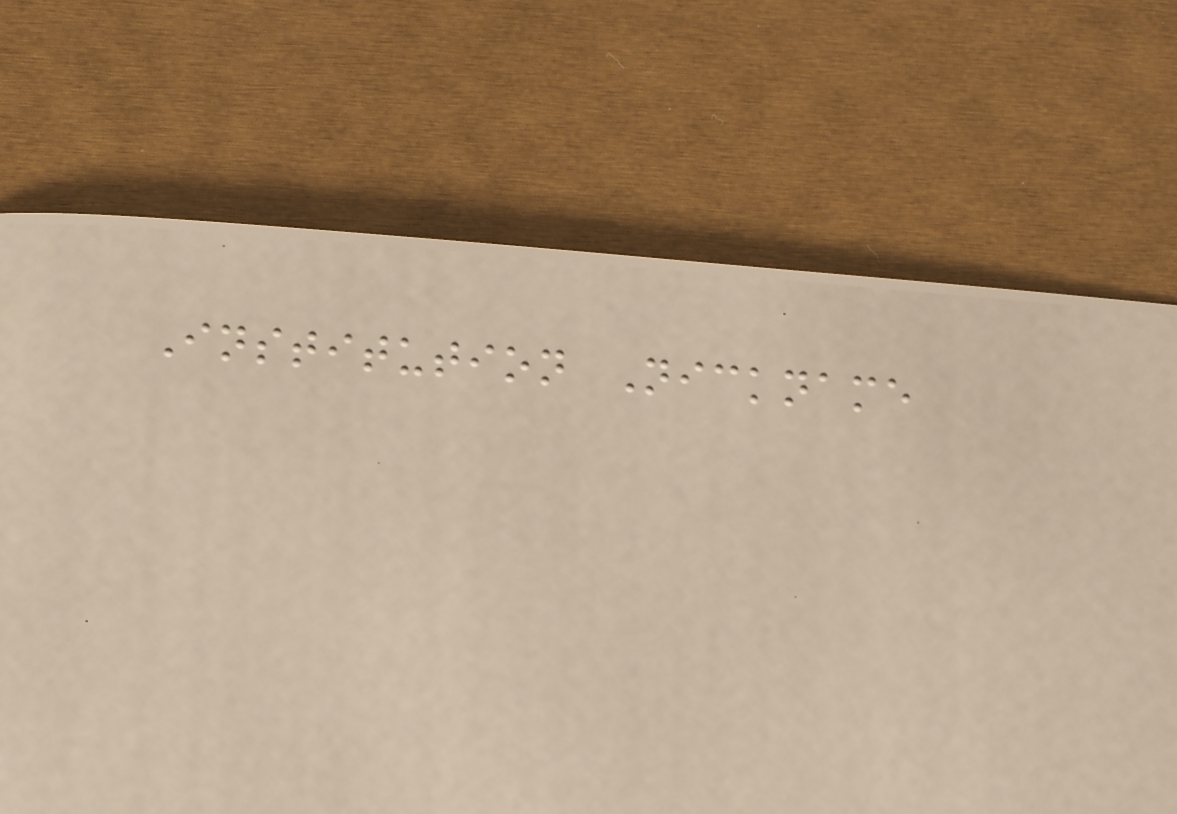Institution Nickname
